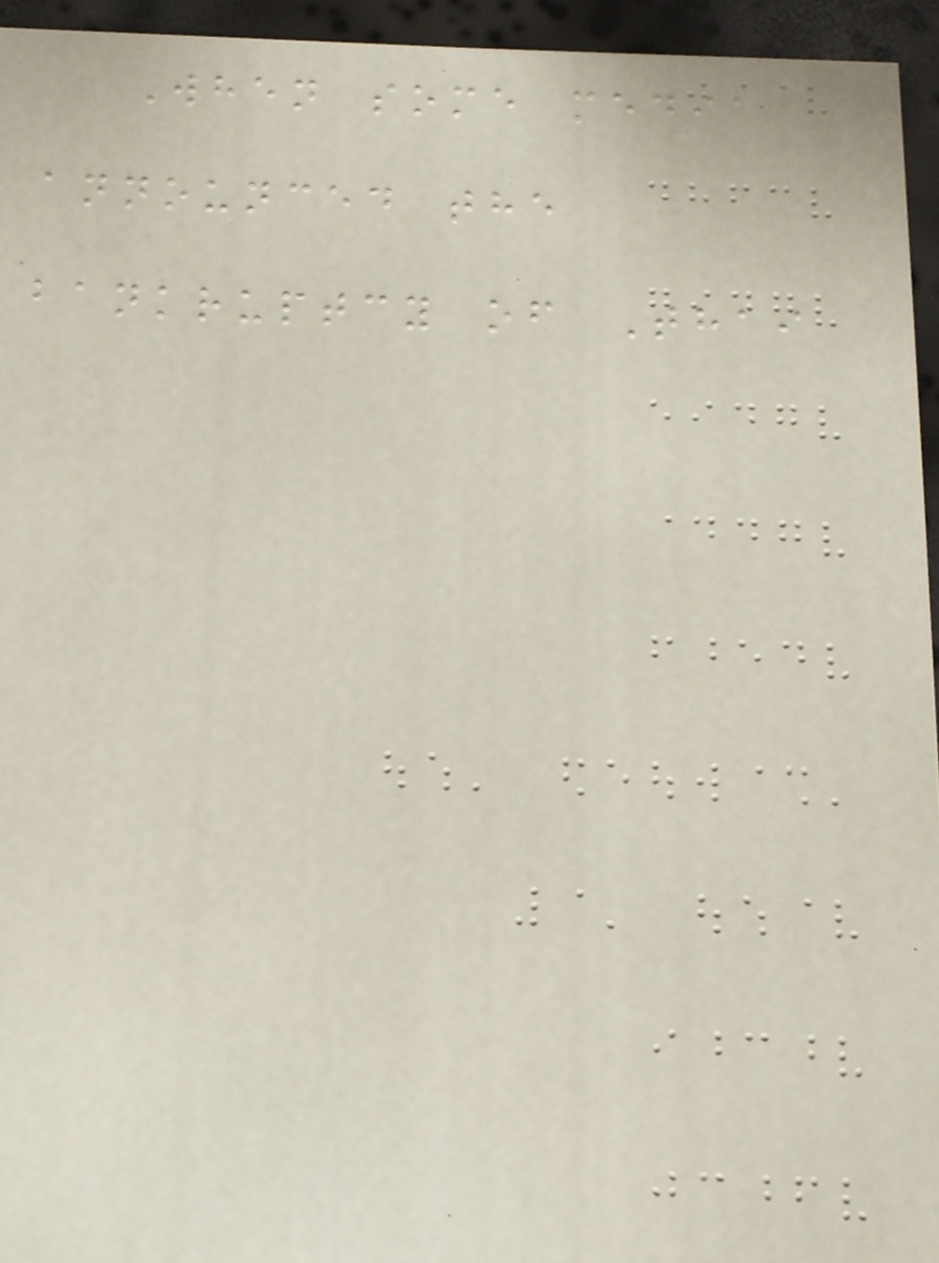When some media
announced the
bankruptcy of Thai
